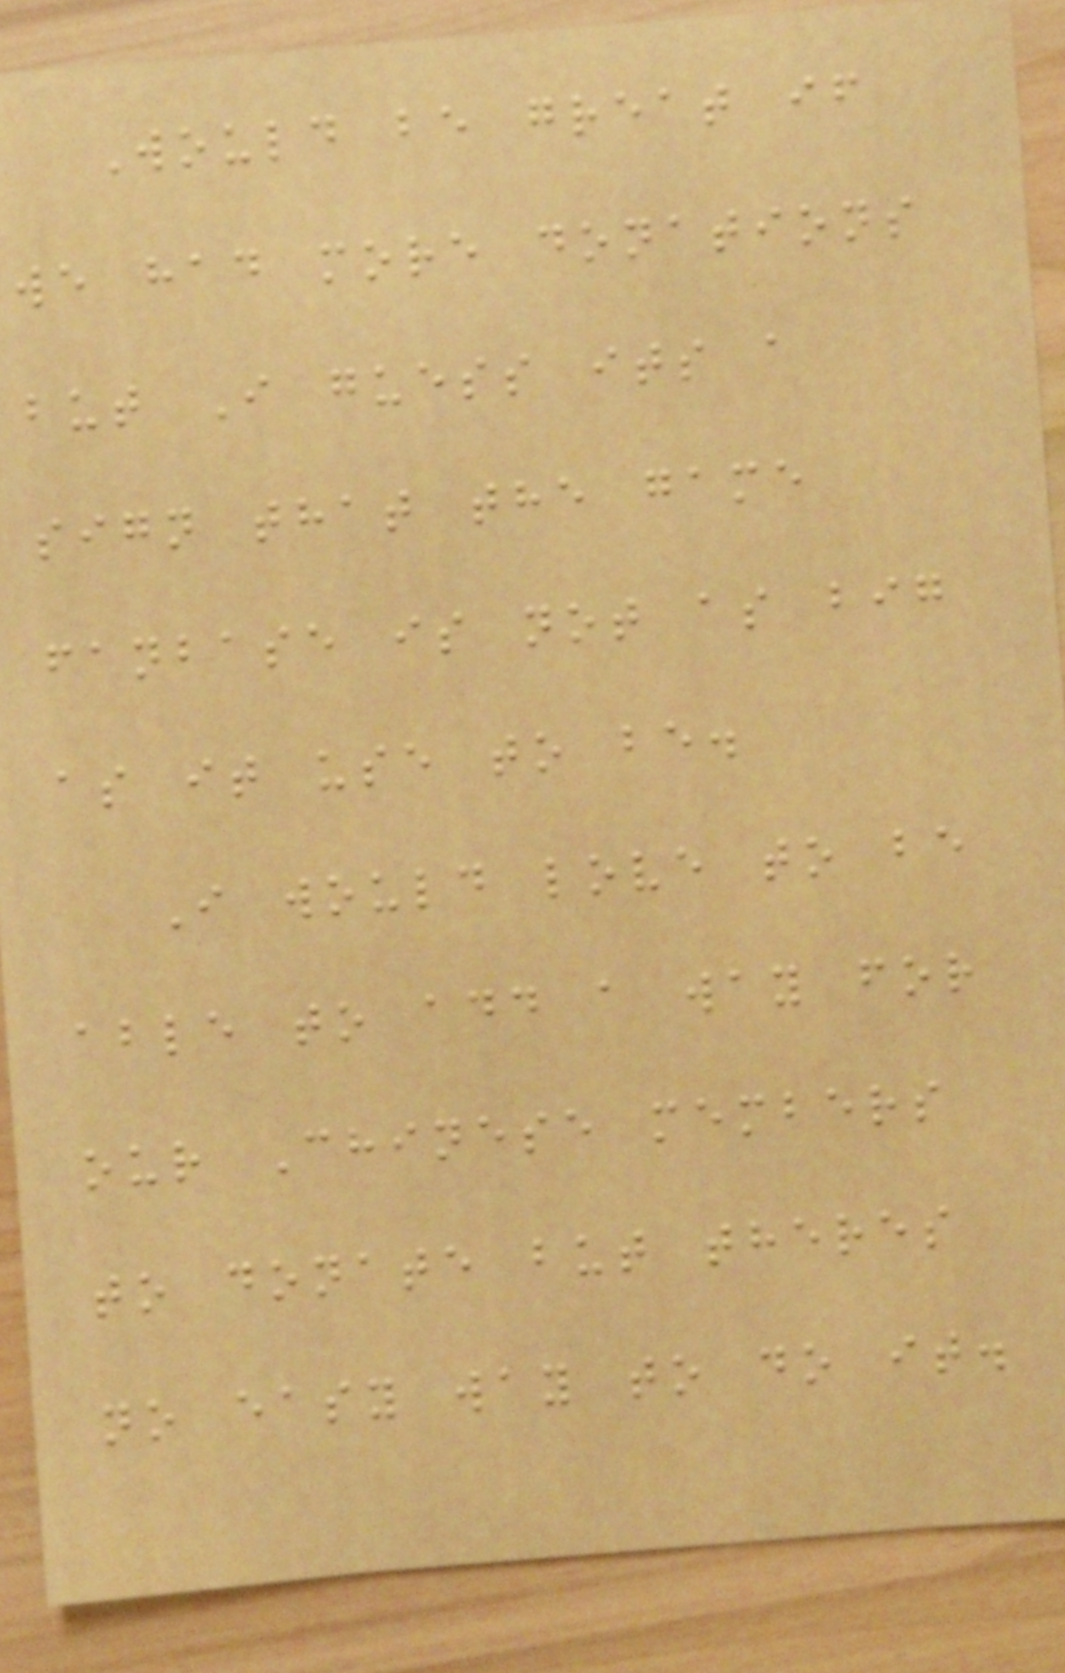Would be great if
we had more donations
but I guess its a
sign that the game
fanbase is not as big
as it use to be.
I would love to be
able to add a way for
our Chinese members
to donate but theres
no easy way to do it.
